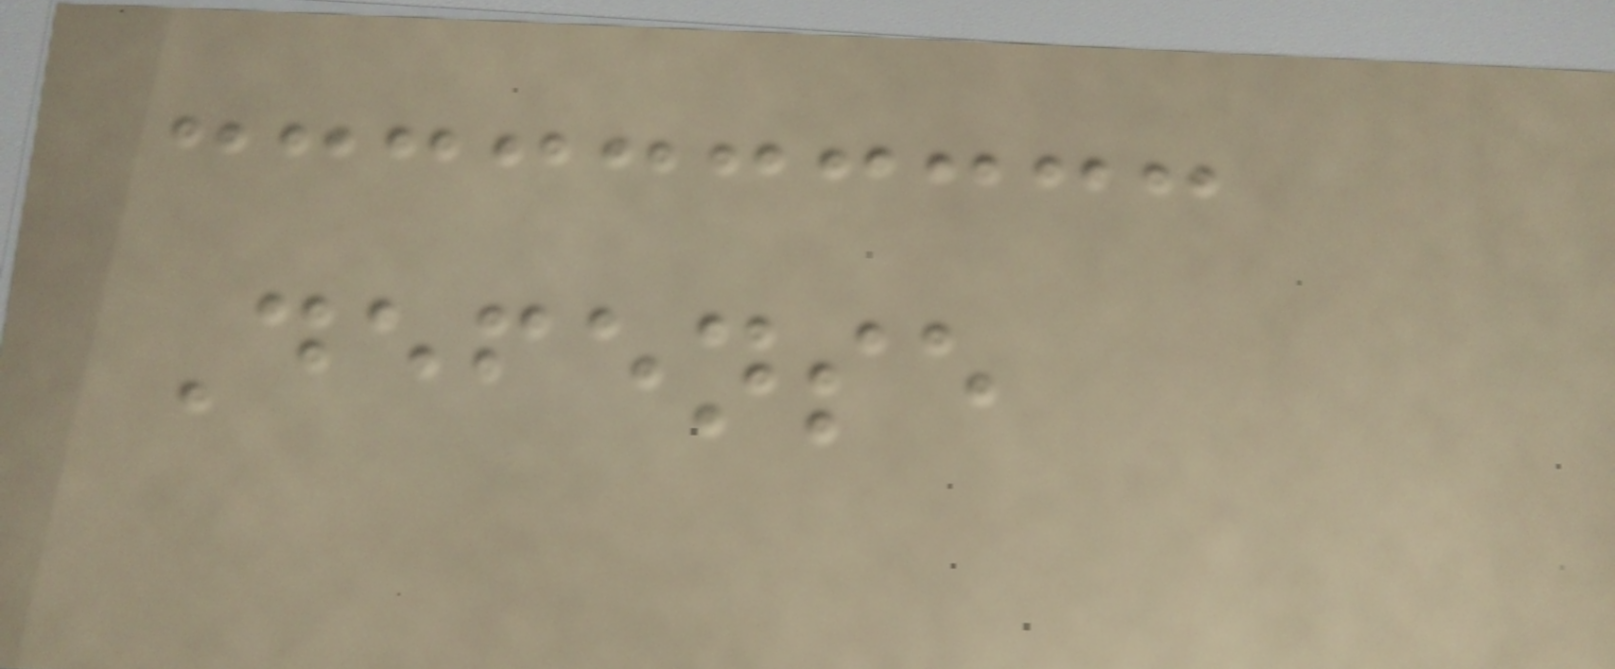Defense
